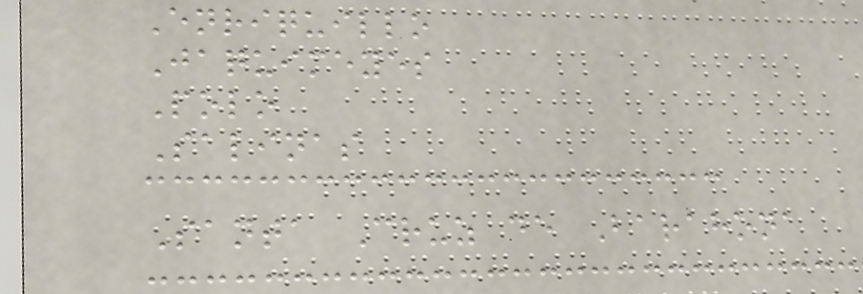Enriquillo
Jaquimeyes
Polo
Salinas
Santa Cruz de Barahona
